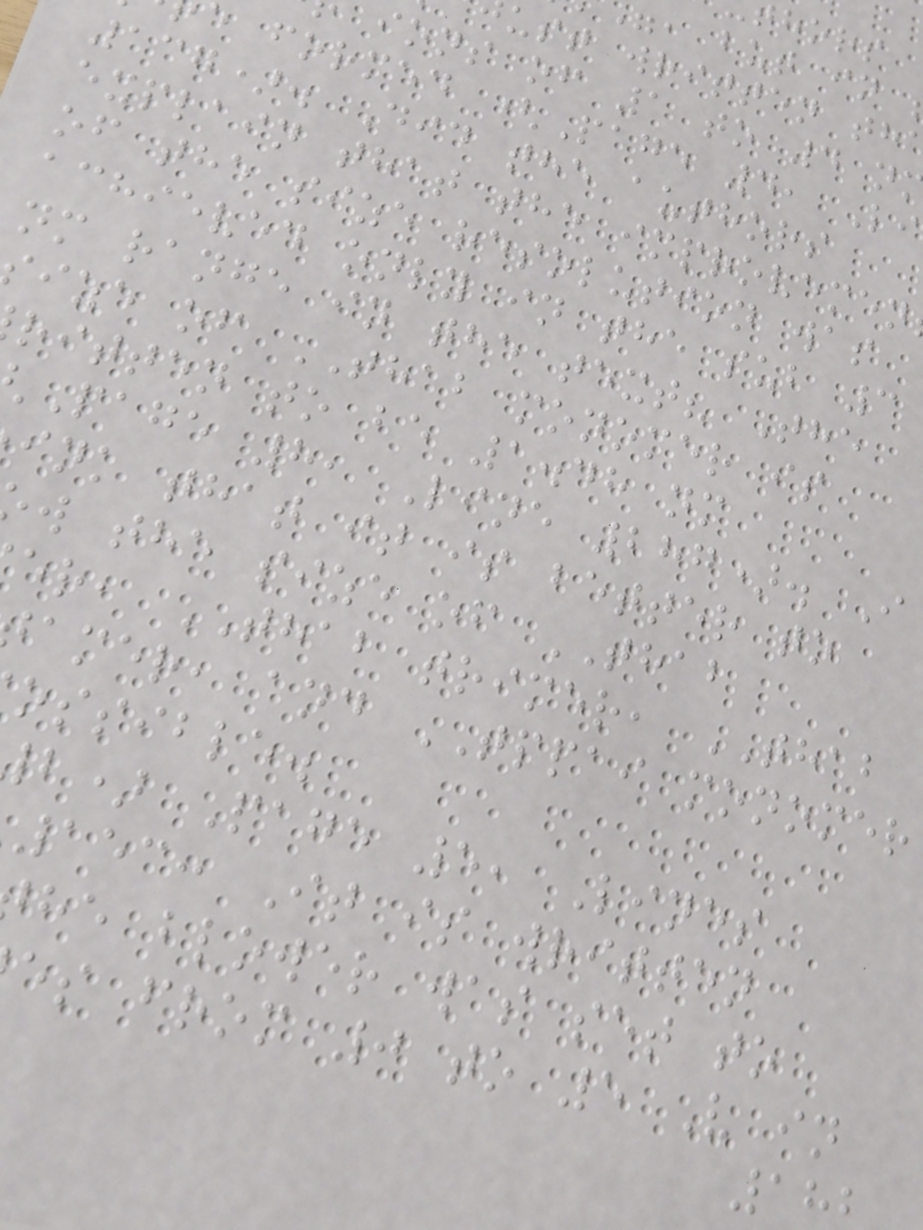, but in
ust written th
ions of 1 to 4 n
formed (Page 4, Li
137). Did the authors
explain that the improvemen
of the size resolution was
achieved only in the sub 3
nm range in the text? The
ize of THAB monomer is
ritten to be 1.48 nm
Page 8, Line 287). I
ink that it is better to
w the size of THAB
er, THAB trimer, THAB
amer, and TPPAI monomer
ossible.
b) Page 5, Lines
153: It is written
he blower was set to
es from 0 to 5 V in
